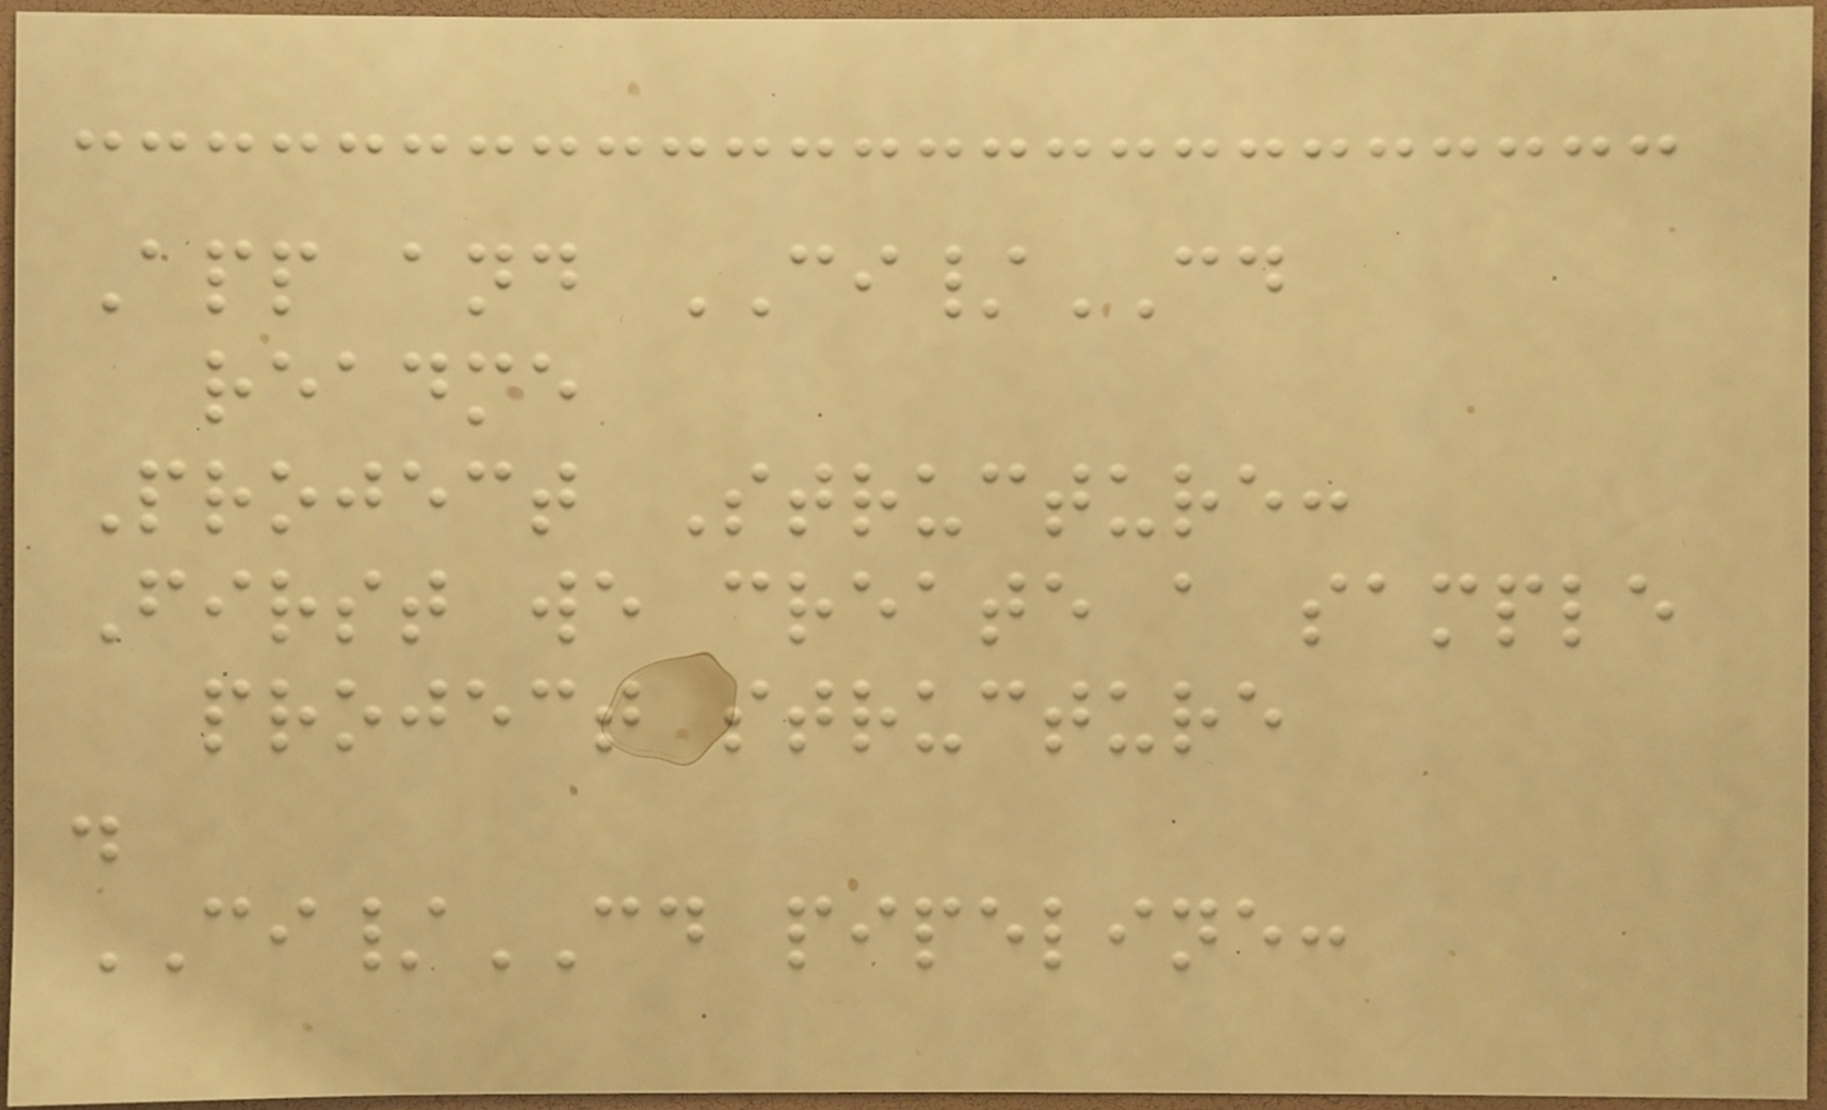App and CI/CD
readme
Project Structure:
First we create a sample
project structure
.
CI/CD pipeline:
